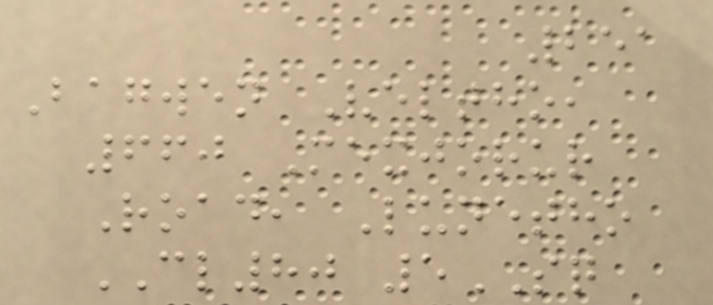251
Bagwen Veltho,
660 Mexjorur
Road, Lunetho
CL80 5SQ
